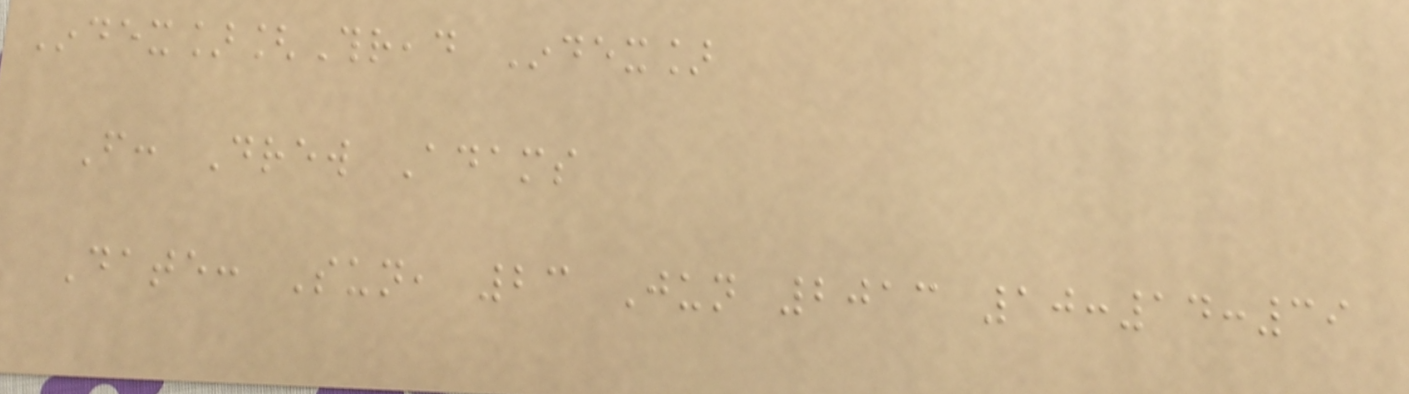Index][Thread Index]
From: Drew Adams
Date: Sun, 23 Jun 2013 10:14:39
